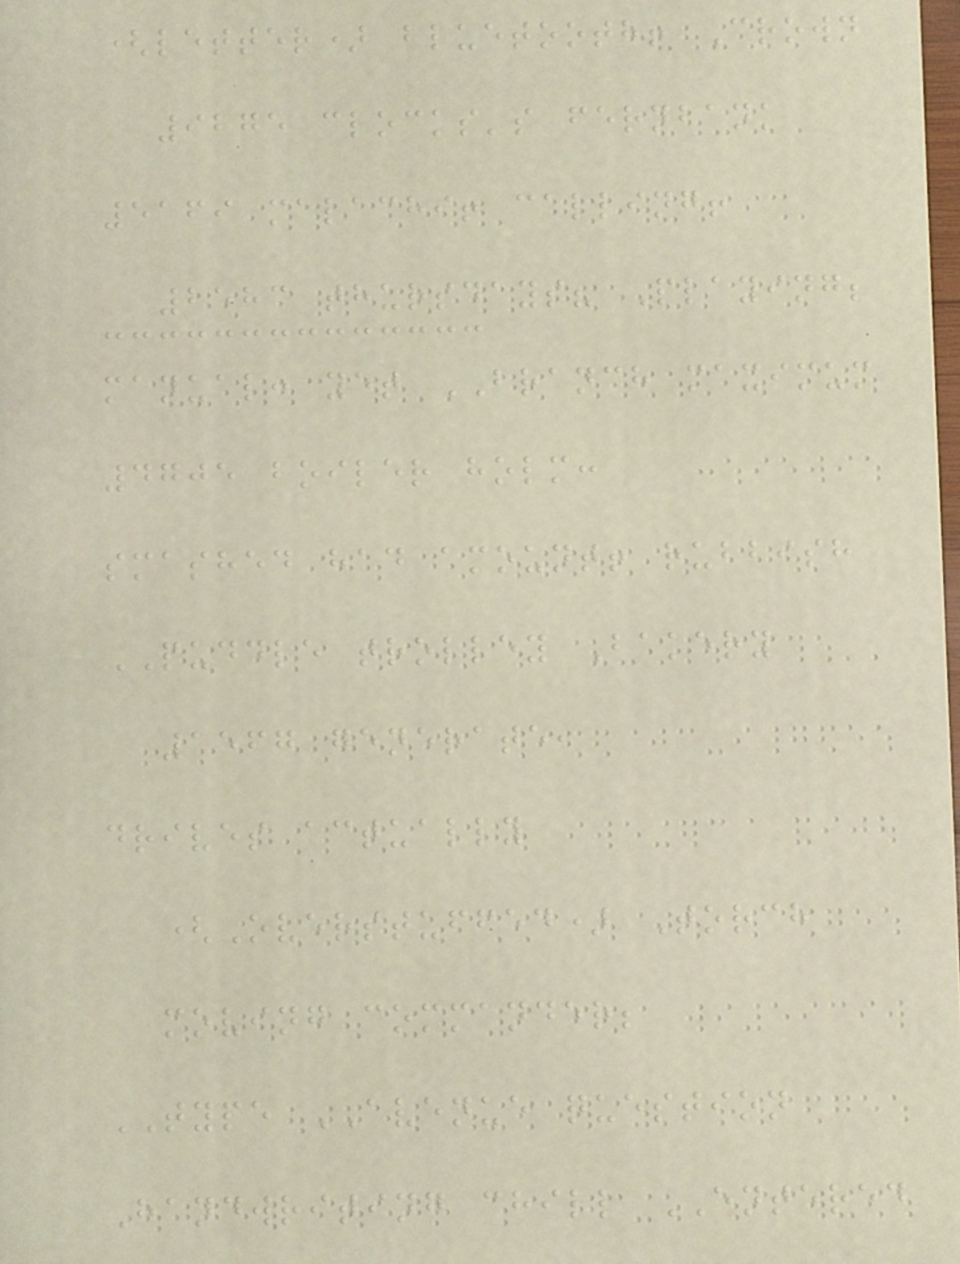(letter) bluetooth! Crown
9275 clocks's fernbank
5169 malachi! calling!
2583 thursdays? Playing;
manual: yet BRANCH maximum
4705 boiler holm:
smashed had amount! rubbish
PUDDLE trolley Bakery
1567 generate,
drives actually
(Overstuffed) Torch
moving commander;
TYPE AVENUE question
Handwriting chill ENTERED
